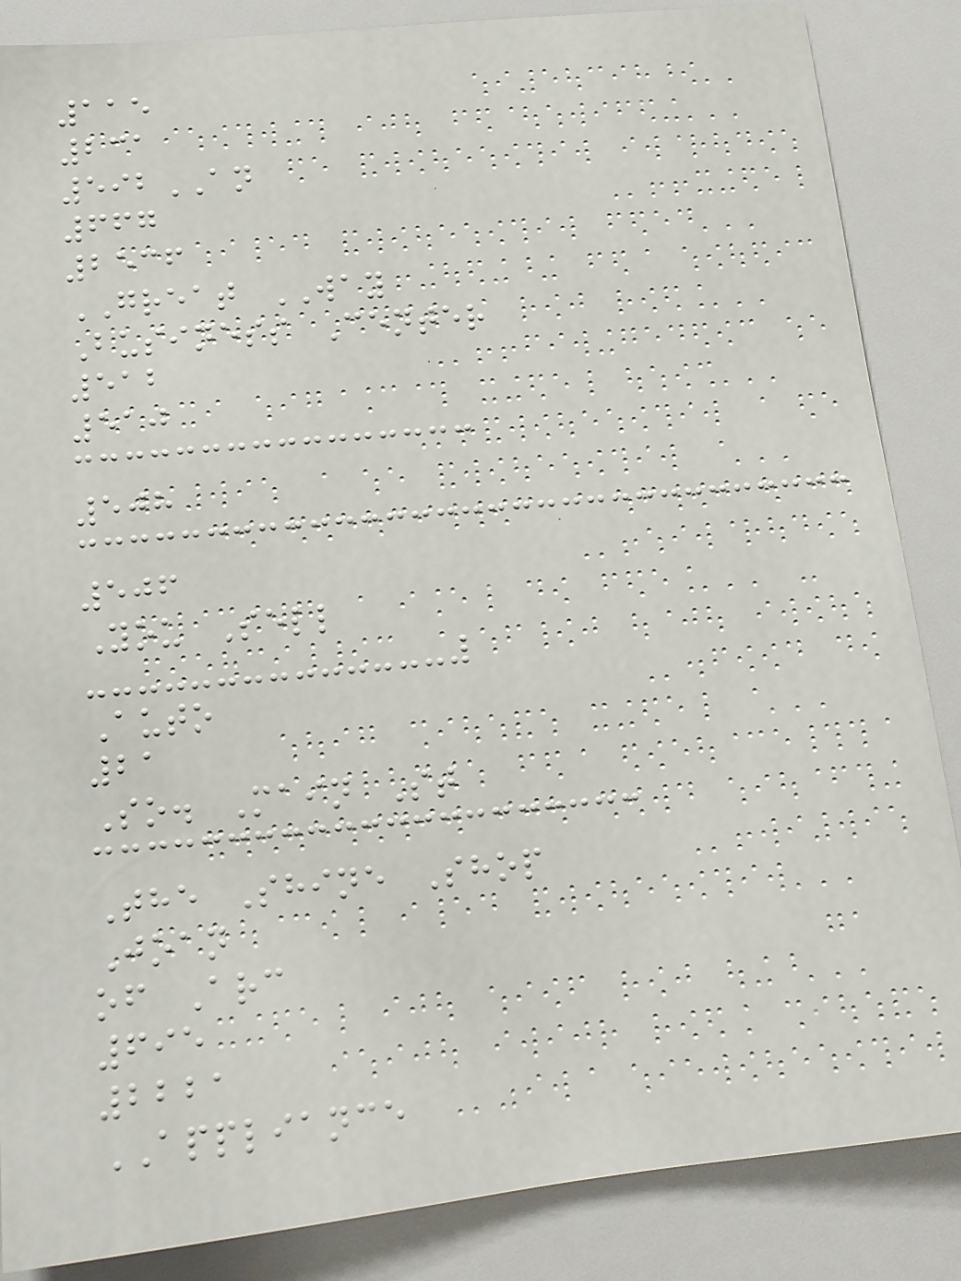115
231
592AN
667
2536
GREAT WAY
Business Center
512
510
508
506
You Sell
Auto
21
So. Main St
The Shine Shop
Joan
of Arc
695
2221
APPLIANCE
